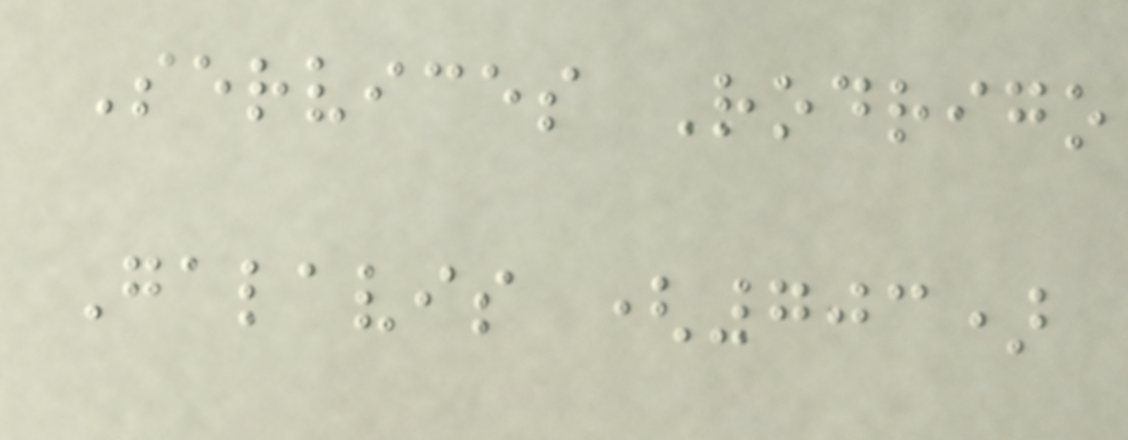Services Rodrigo
Galavis (703)
